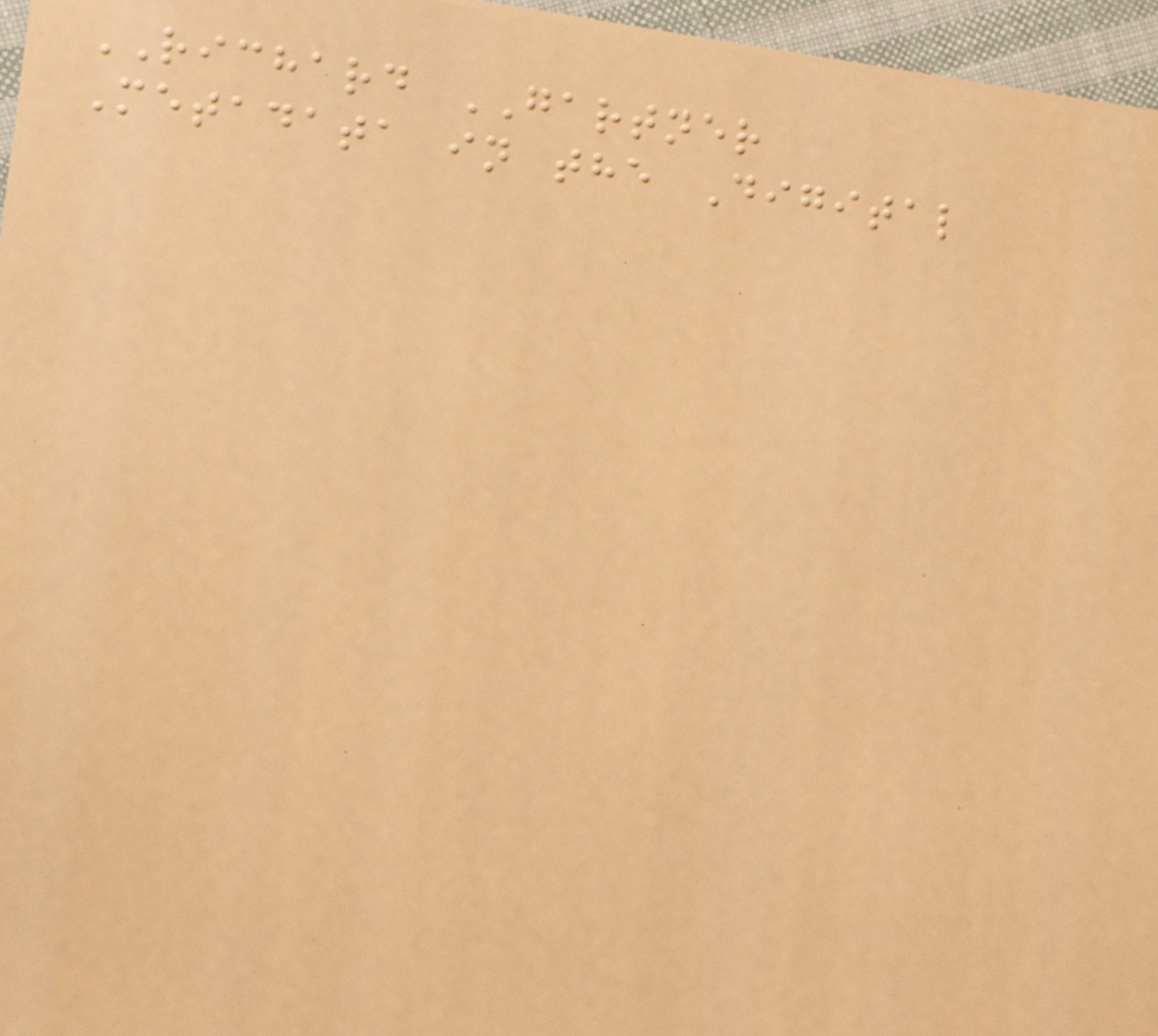RICHARD GARTNER
Metadata in the Digital
